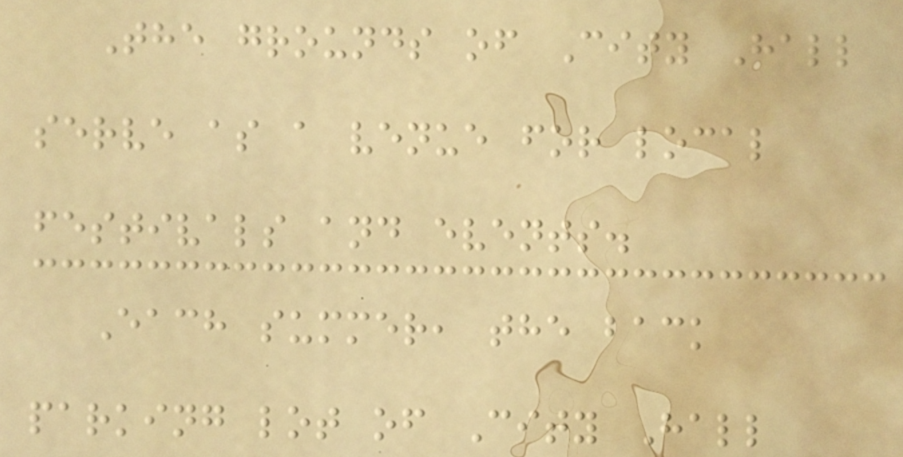The grounds of City Hall
serve as a venue for local
festivals and events.
Each summer, the back
parking lot of City Hall
